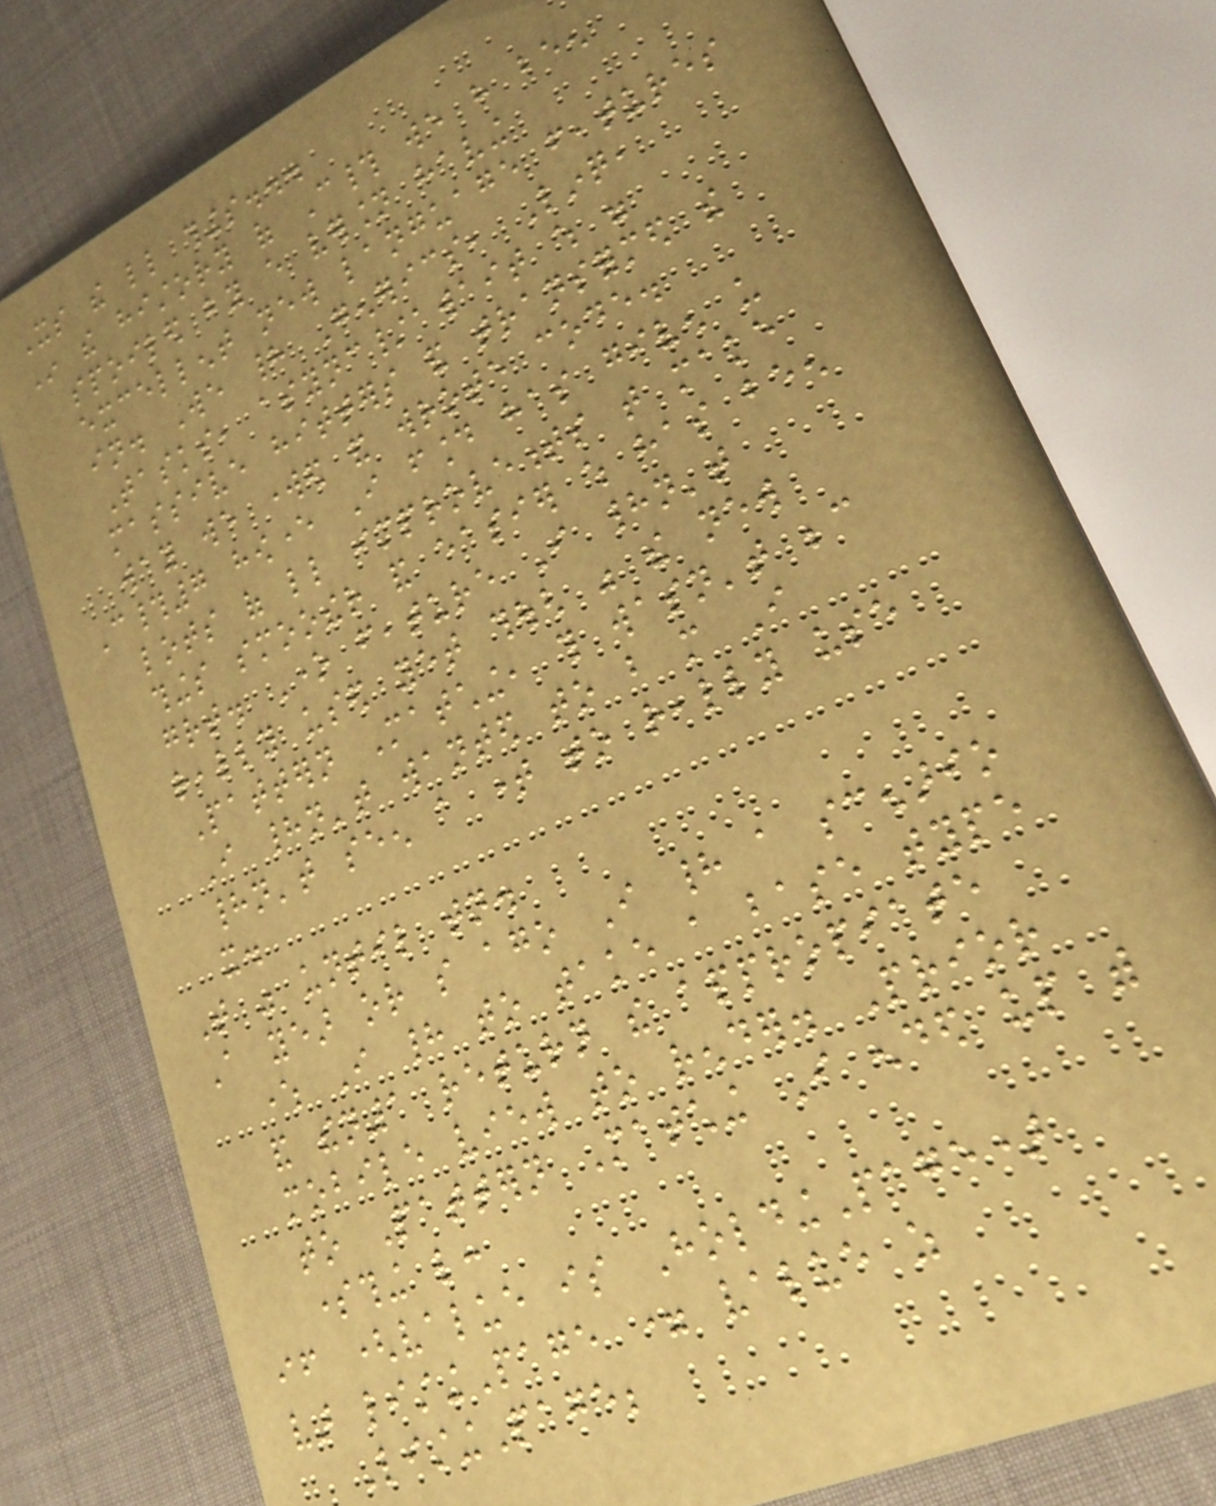Its the little things...
In the history of C# we have been
spoiled by every version having
excellent new language features
in. We had Generics, Linq,
Tasks, async/await which were
massive hitters and transformed the
way we worked and wrote code.
C#7 however I found has given us
lots of little improvements that make
things smoother and easier which has been
great. One feature I hadn't
really used yet though was the new
Pattern Matching, this wasn't because
I hadn't wanted to but more I
hadn't seen a time to really use
it.
That was until tonight.
A year or so ago I had a scenario
where I had to take a base type
and then1 return the appropiate
mobile view to render. Prior
to Pattern Matching I ended up with
something like:
if (value is HoldingPage)
var listingPage = value as
ListingPage;
